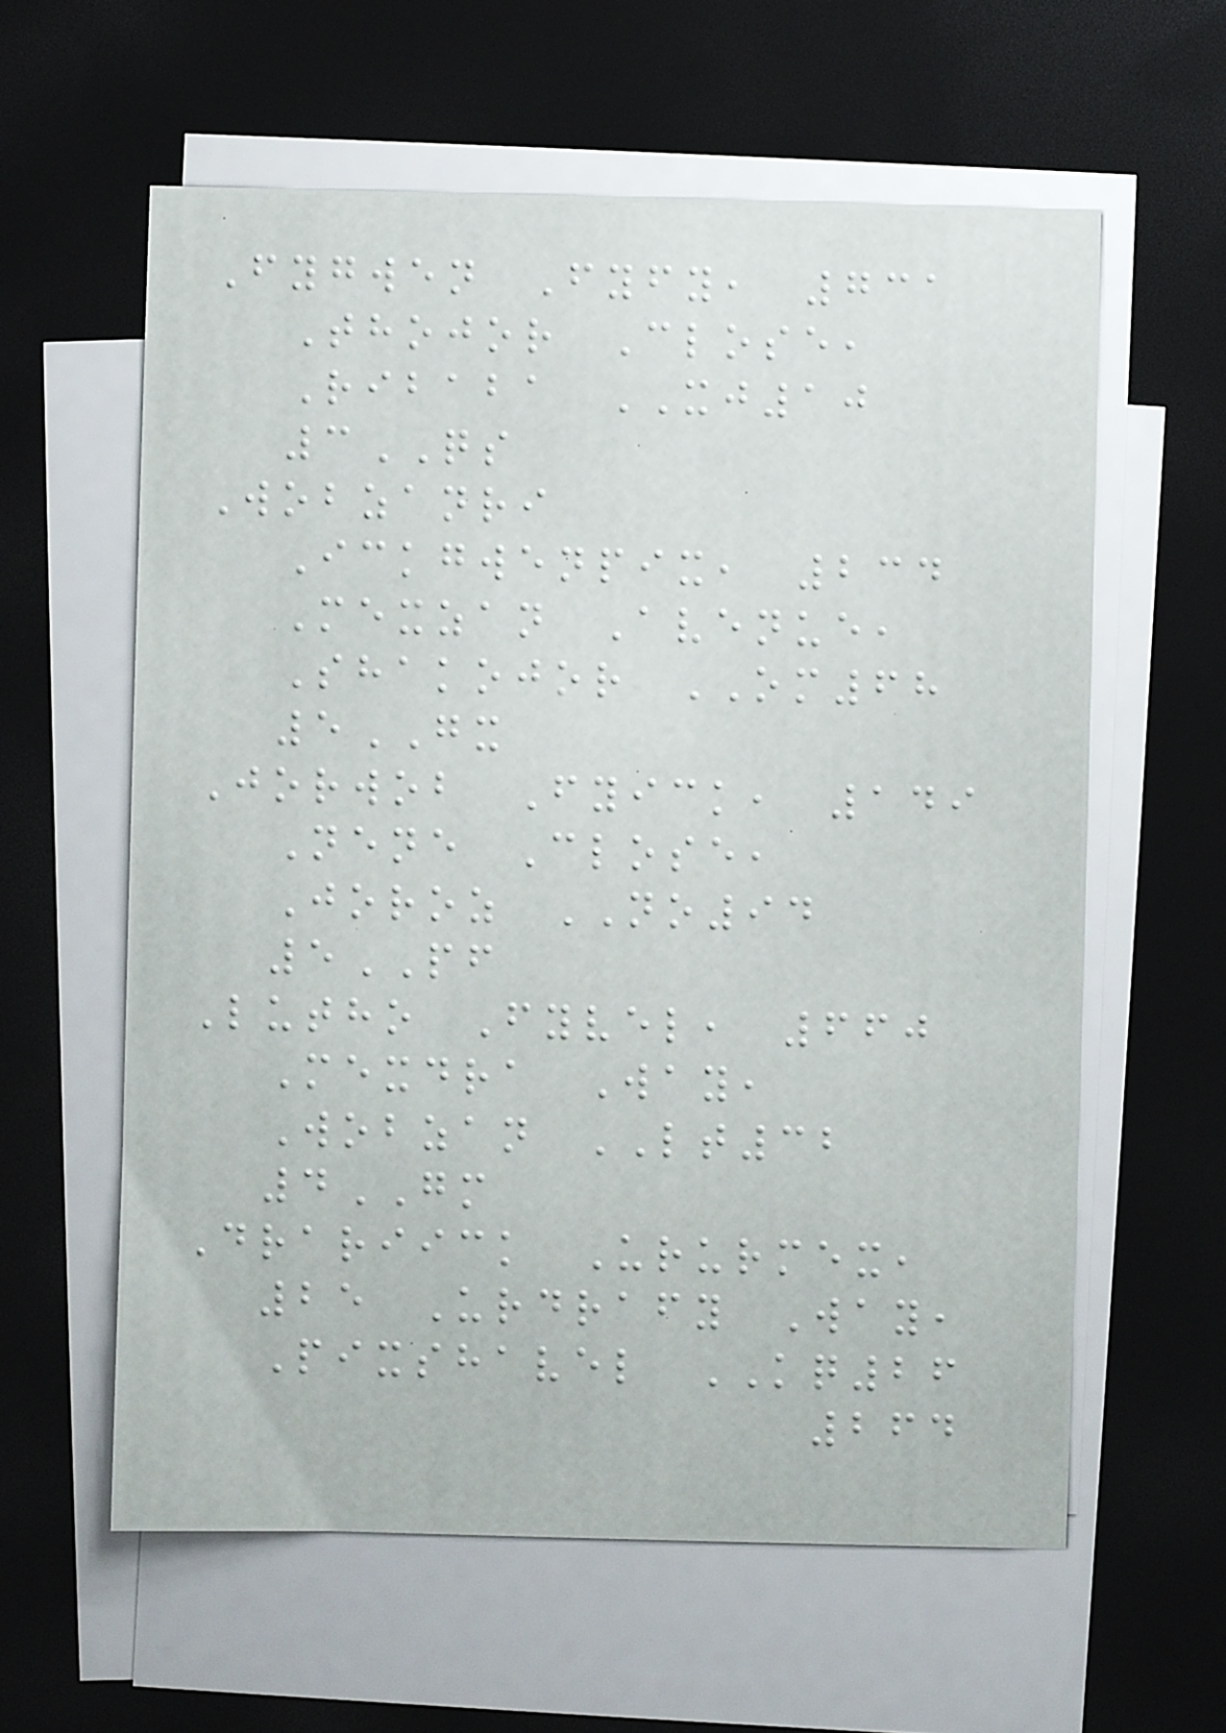Fygwen Fyfy, 731
Thojor Close,
Ribaba XJ10
3QS
Wobzanri
Ickgwenpix, 234
Mexzan Avenue,
Shakojor OM68
5GX
Jorwob Fyick, 149
Nene Close,
Joroz NO94
5PF
Lutho Fyvel, 660
Mexdra Way,
Wobzan LT32
4GM
Drariick Ururmex,
25 Urdrafy Way,
Pixshavel KQ26
264
